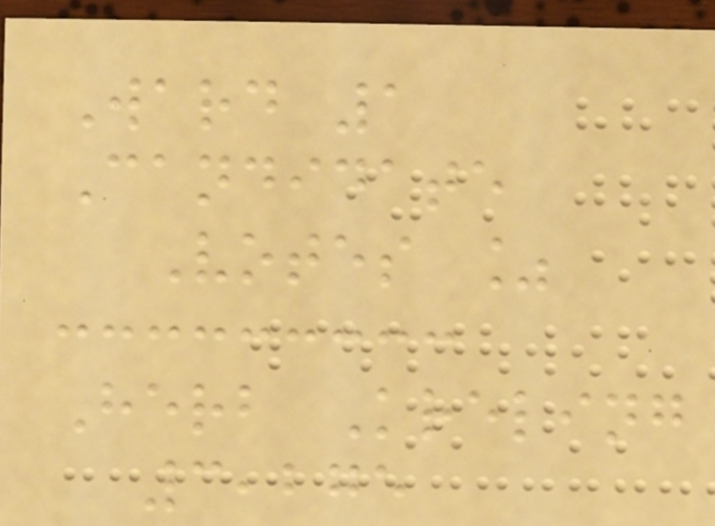Ward 1
Candidate
Votes %
Herb Kreling
3,275
